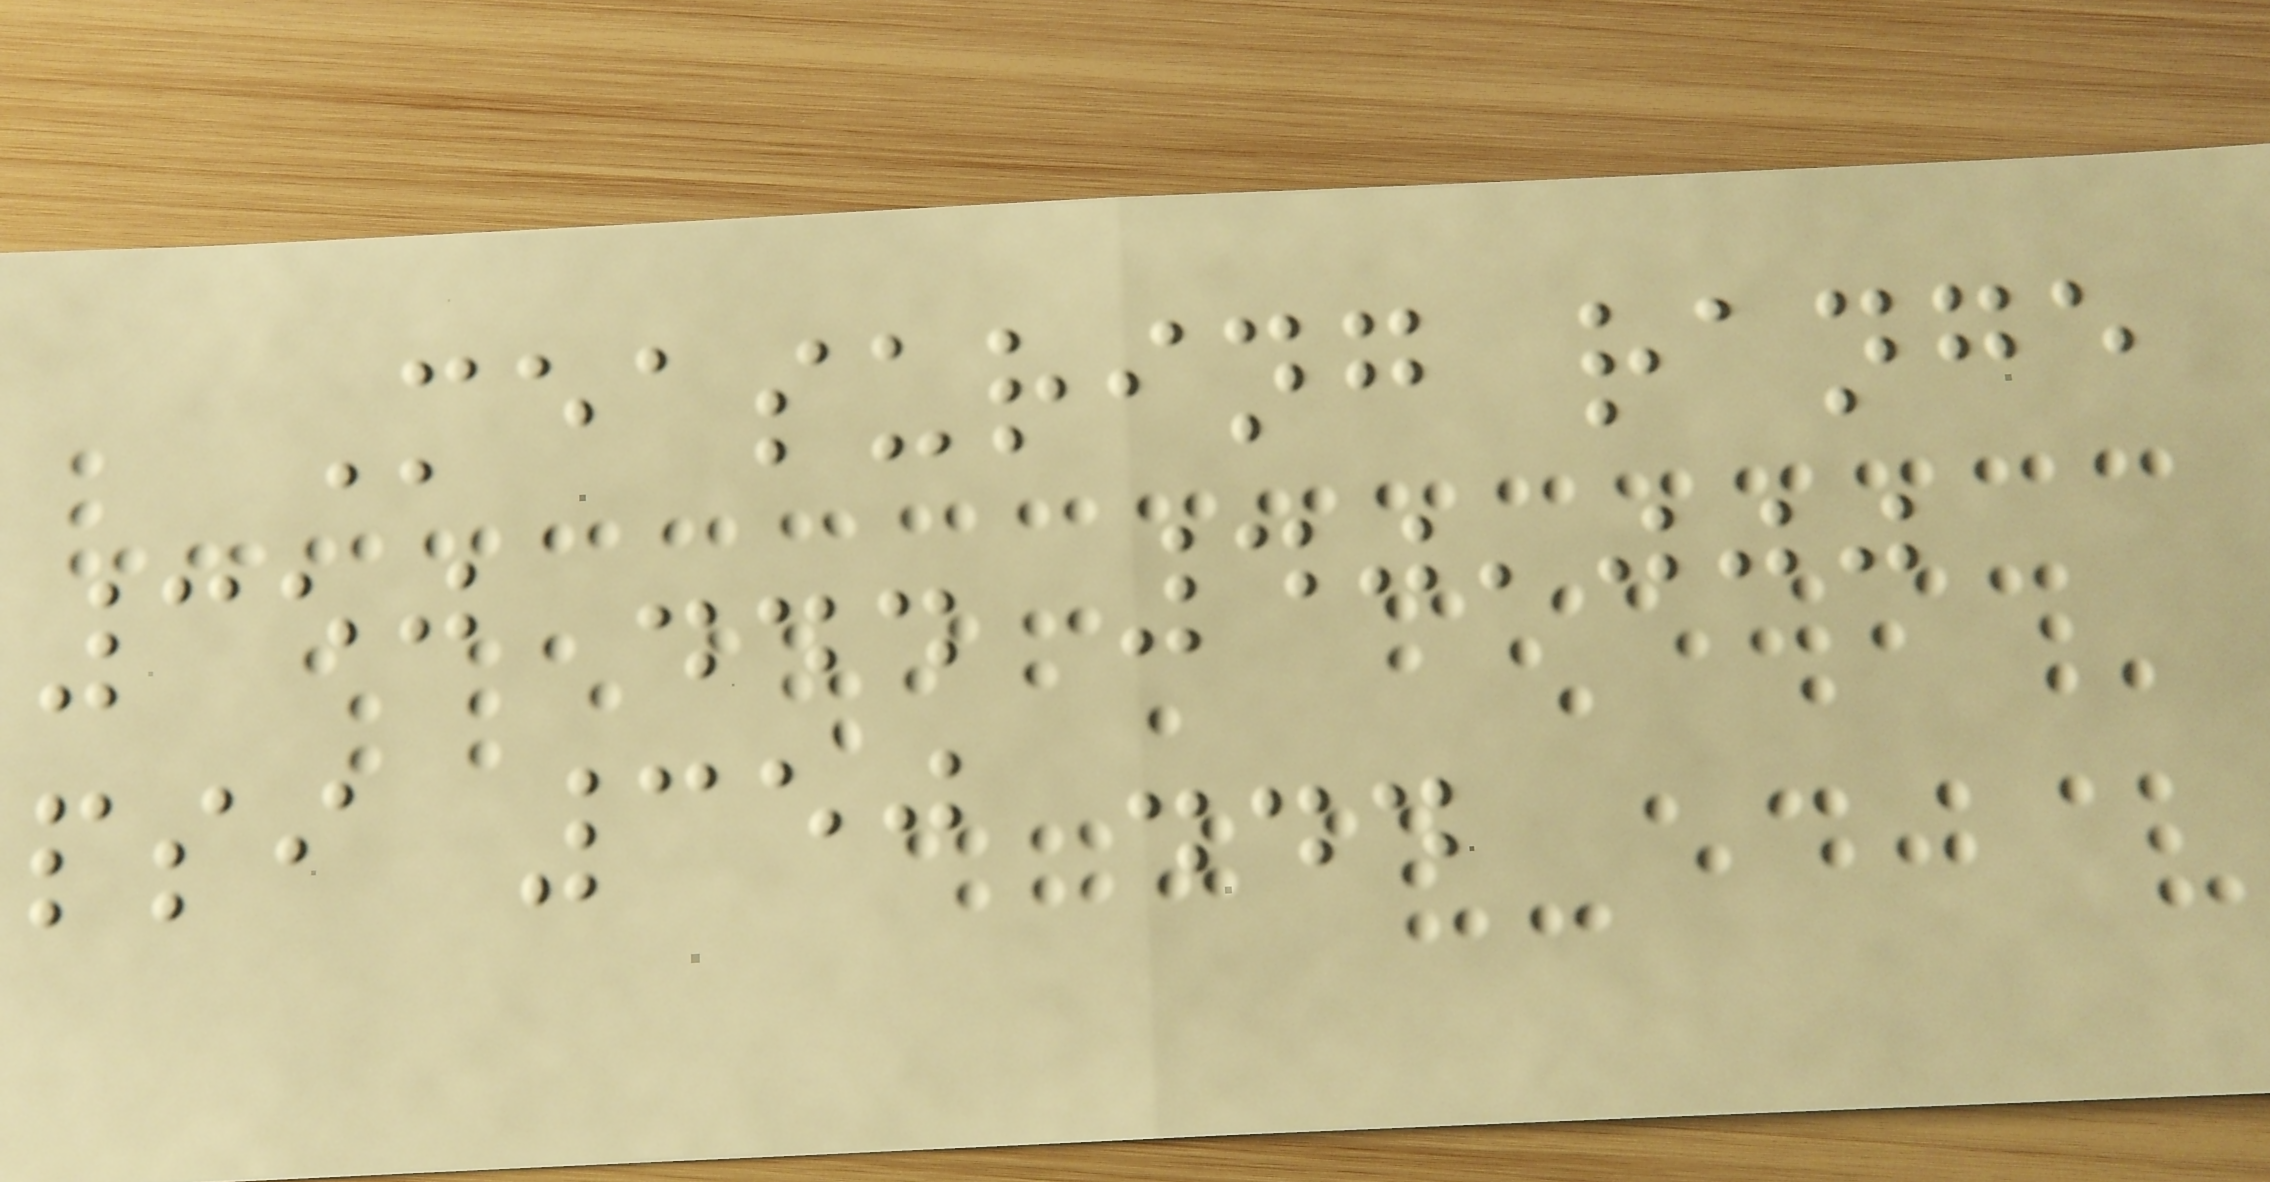Measuring range
350 ... 40,000
psi 350 ...
